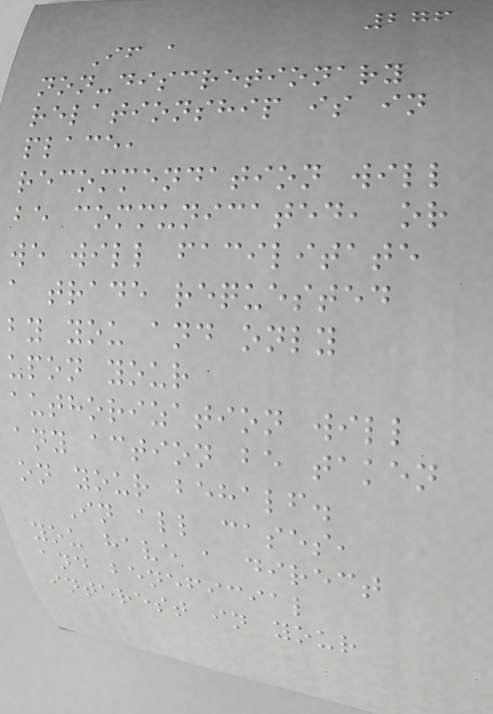276
If a
non-discretionary
relationship is in
place,
recommendation will
be communicated, or
we will facilitate
a trade requested
by you and only
upon your
authorization will
any action be taken
on your behalf.
In all cases,
you have a direct
and beneficial
interest in your
